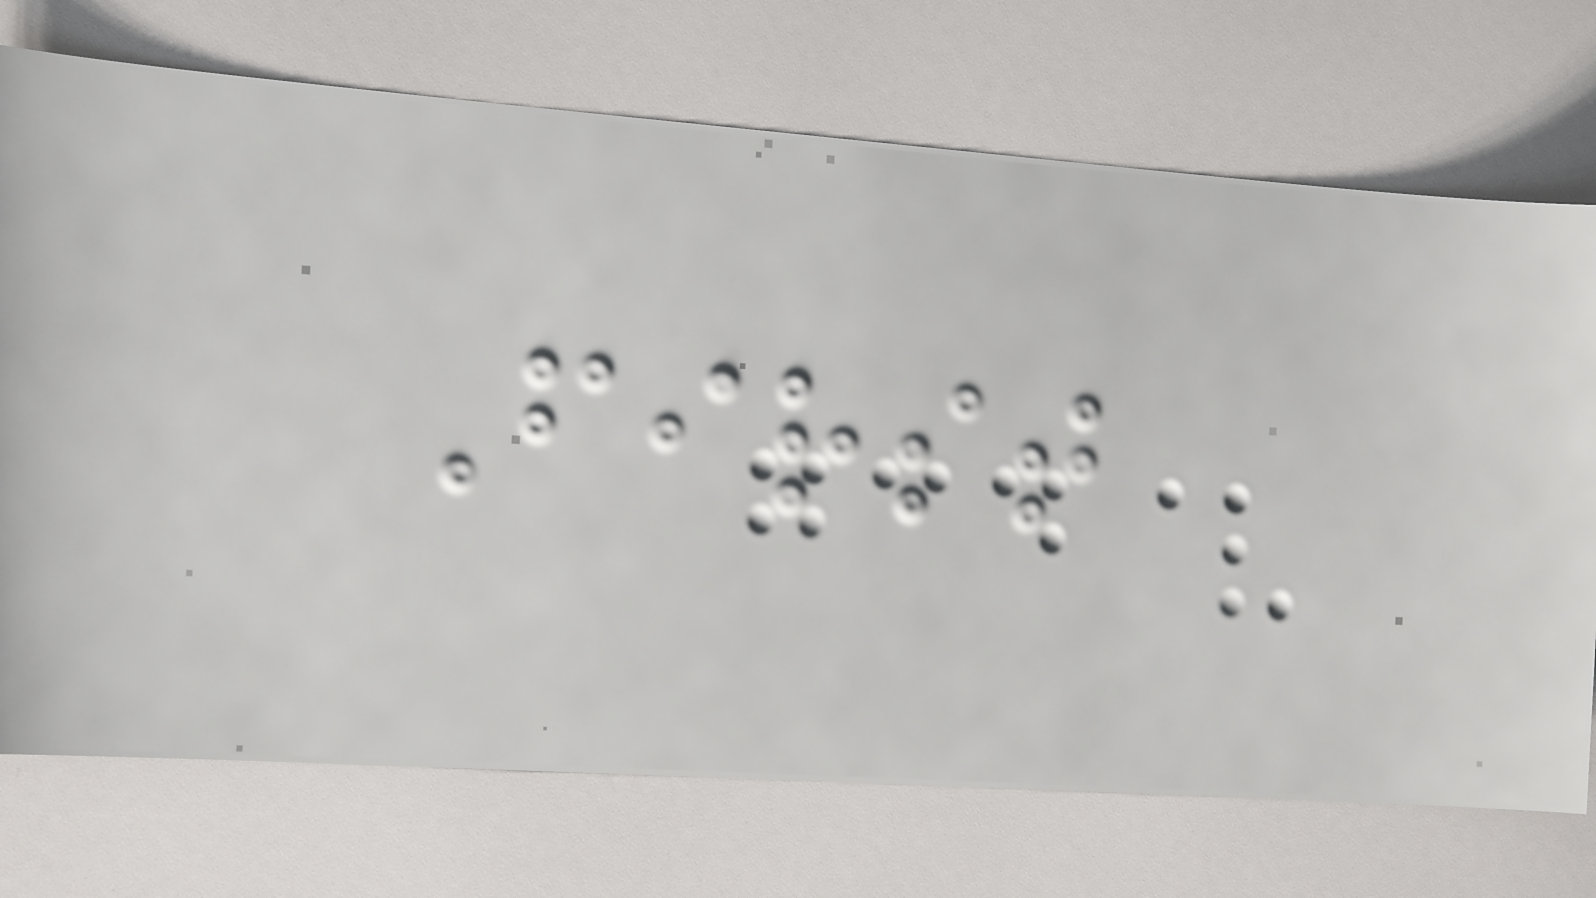First
